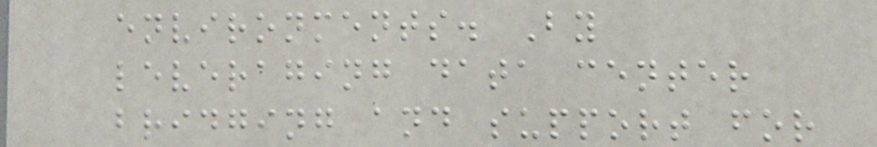environments. By
leveraging data center
bridging and support for
